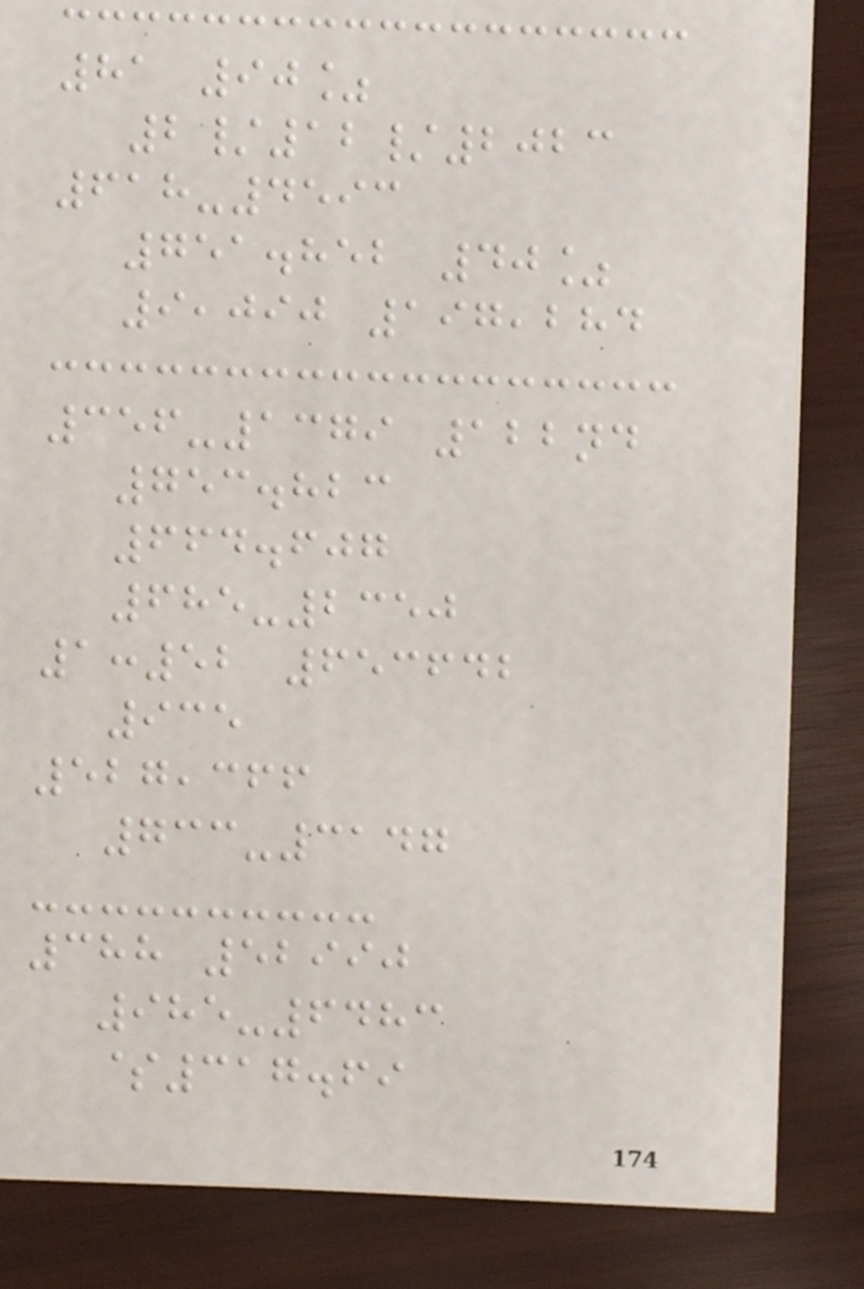81 90%
2/12/2023
618-4593
751.852 40%
9,090 197,284
356-1379 122nd
753.823
664.607
685-2350
1:52 653642
935
527,366
733-3147
388 52990
985-6483
$317.69
